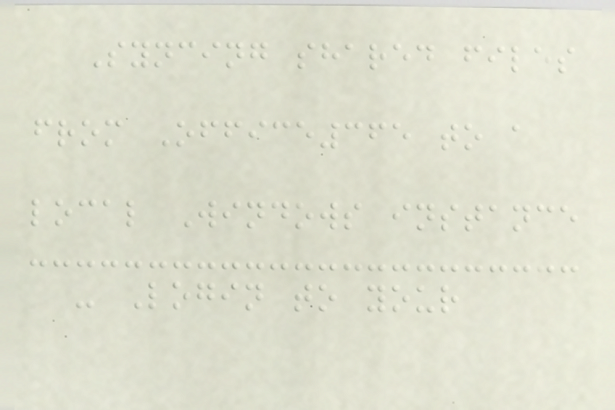Syncing shared files
from Office365 to a
local Windows instance
- Login to your
